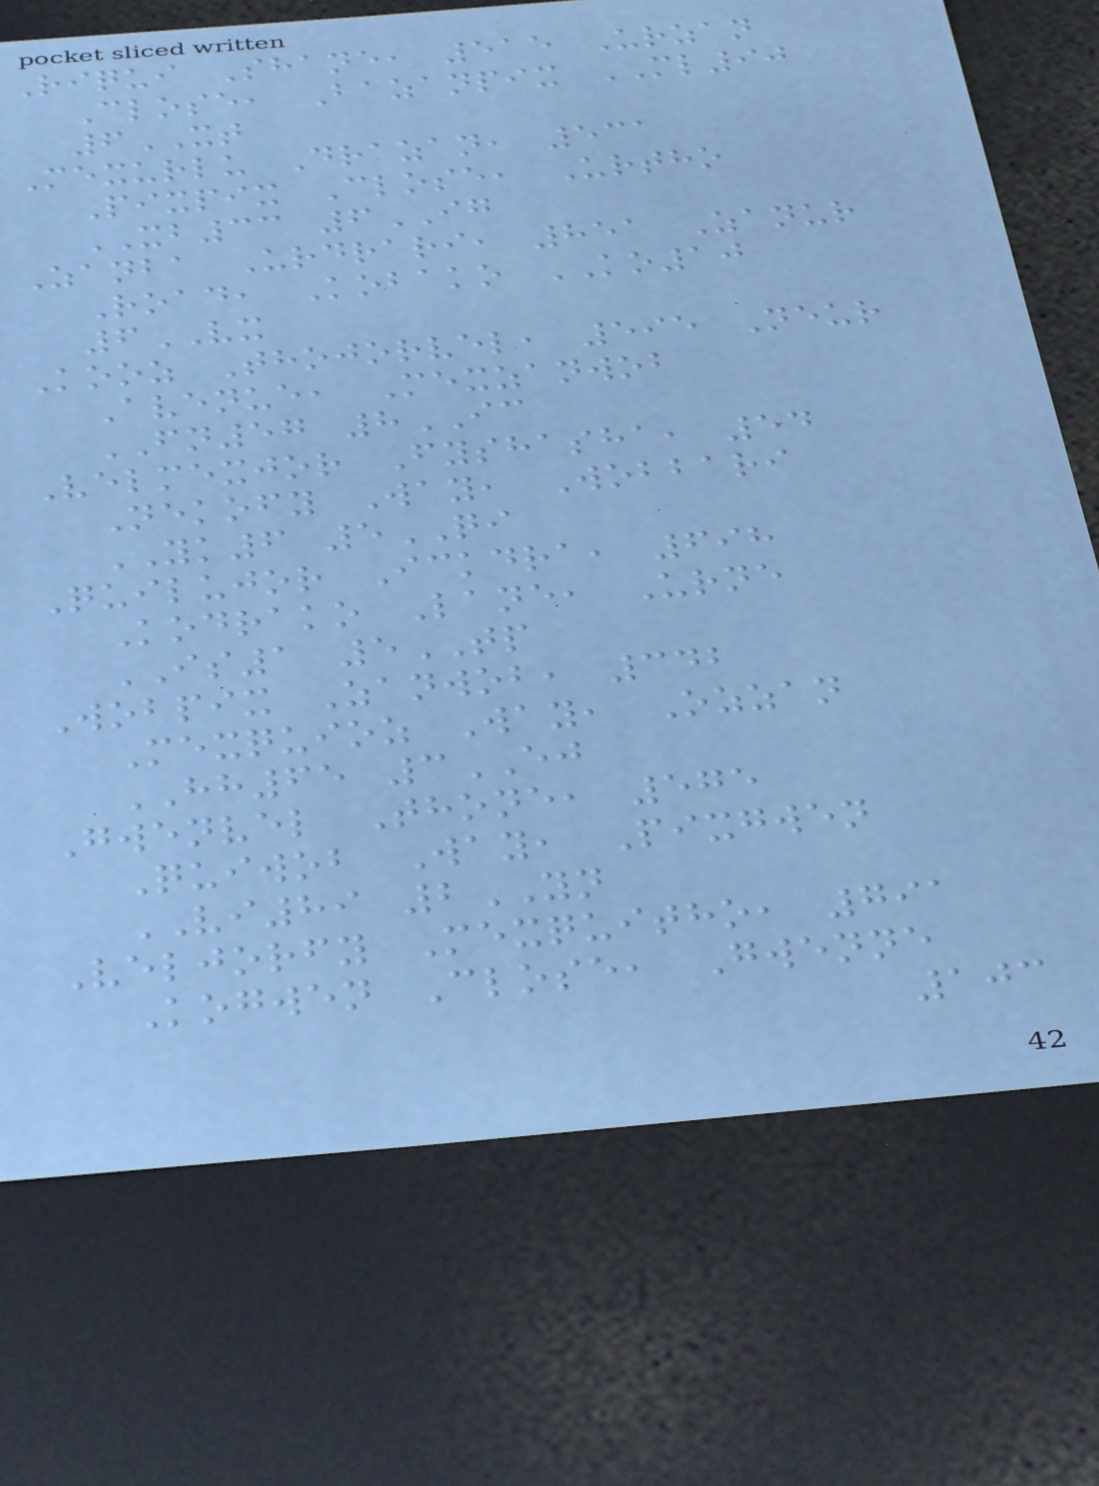Riqui Shane, 515 Urzan
Close, Bazanpix ML90
6XT
Mexurlu Drazan, 531
Pixpix Close, Urtho
XB33 6IG
Zanba Urdrari, 851 Zanur
Road, Kobako KO10
6VX
Kooz Thojorvel, 595 Neur
Avenue, Mexzanwob
FN57 8IC
Velmexjor Fyshasha, 54
Nekofy Way, Wobbari
YK6 5QI
Quilujor Ickdra, 698
Kodrako Lane, Urne
IS1 5TP
Wobpix Zanwob, 342
Mexquioz Way, Ozzan
HH65 3EJ
Gwenvel Thone, 575
Quiwob Way, Pixgwen
VI89 2YN
Veljorfy Mexquitho, 791
Kogwen Close, Gwenne
103
